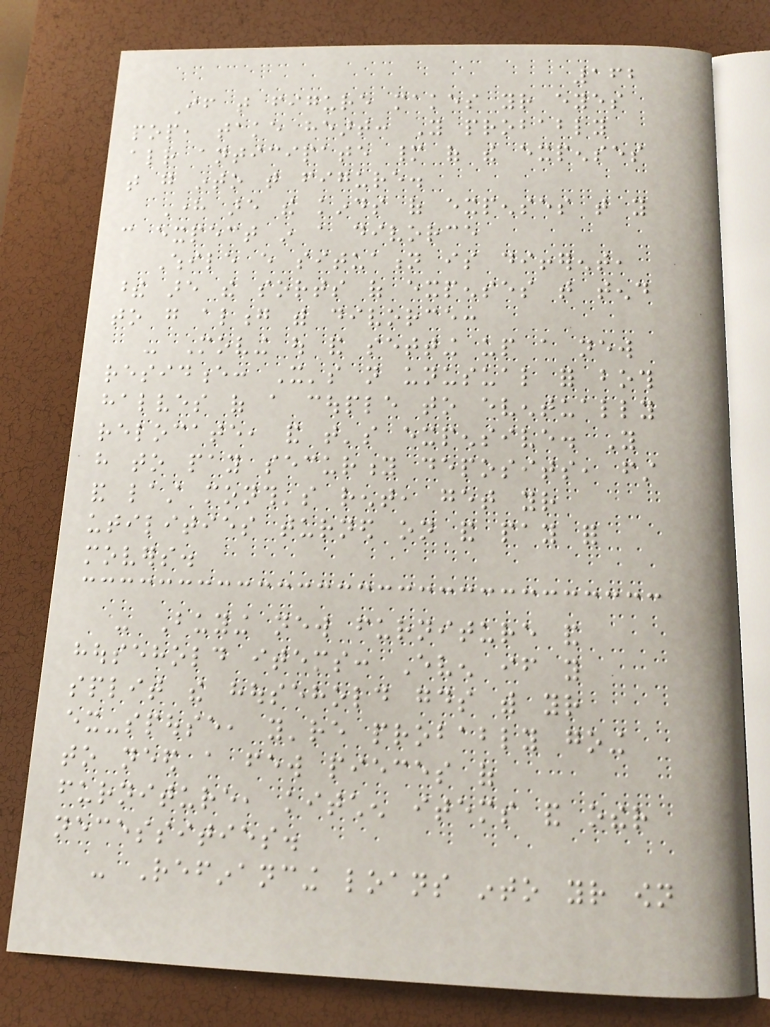162
If that figure makes your eyes
pop, take heart: You probably
already anticipate many of the expenses
that go into that figure.
Here are the kinds of expenses that you
can expect in a divorce
While every situation is different,
these are the sorts of expenses that tend
to go along with divorce:
- Moving out and setting up a new
residence: It's not unusual for both
halves of a couple to eventually
relocate, and that's expensive. You
have to pay security deposits, first
and last month's rent, get your
utilities turned on and pay for
movers.
- Buying new furniture and
household items: Even if you
split the household goods with your
ex-spouse, you're probably going
to need a few pieces of
furniture, kitchen items and other
necessities.
- Refinancing loans into your own
